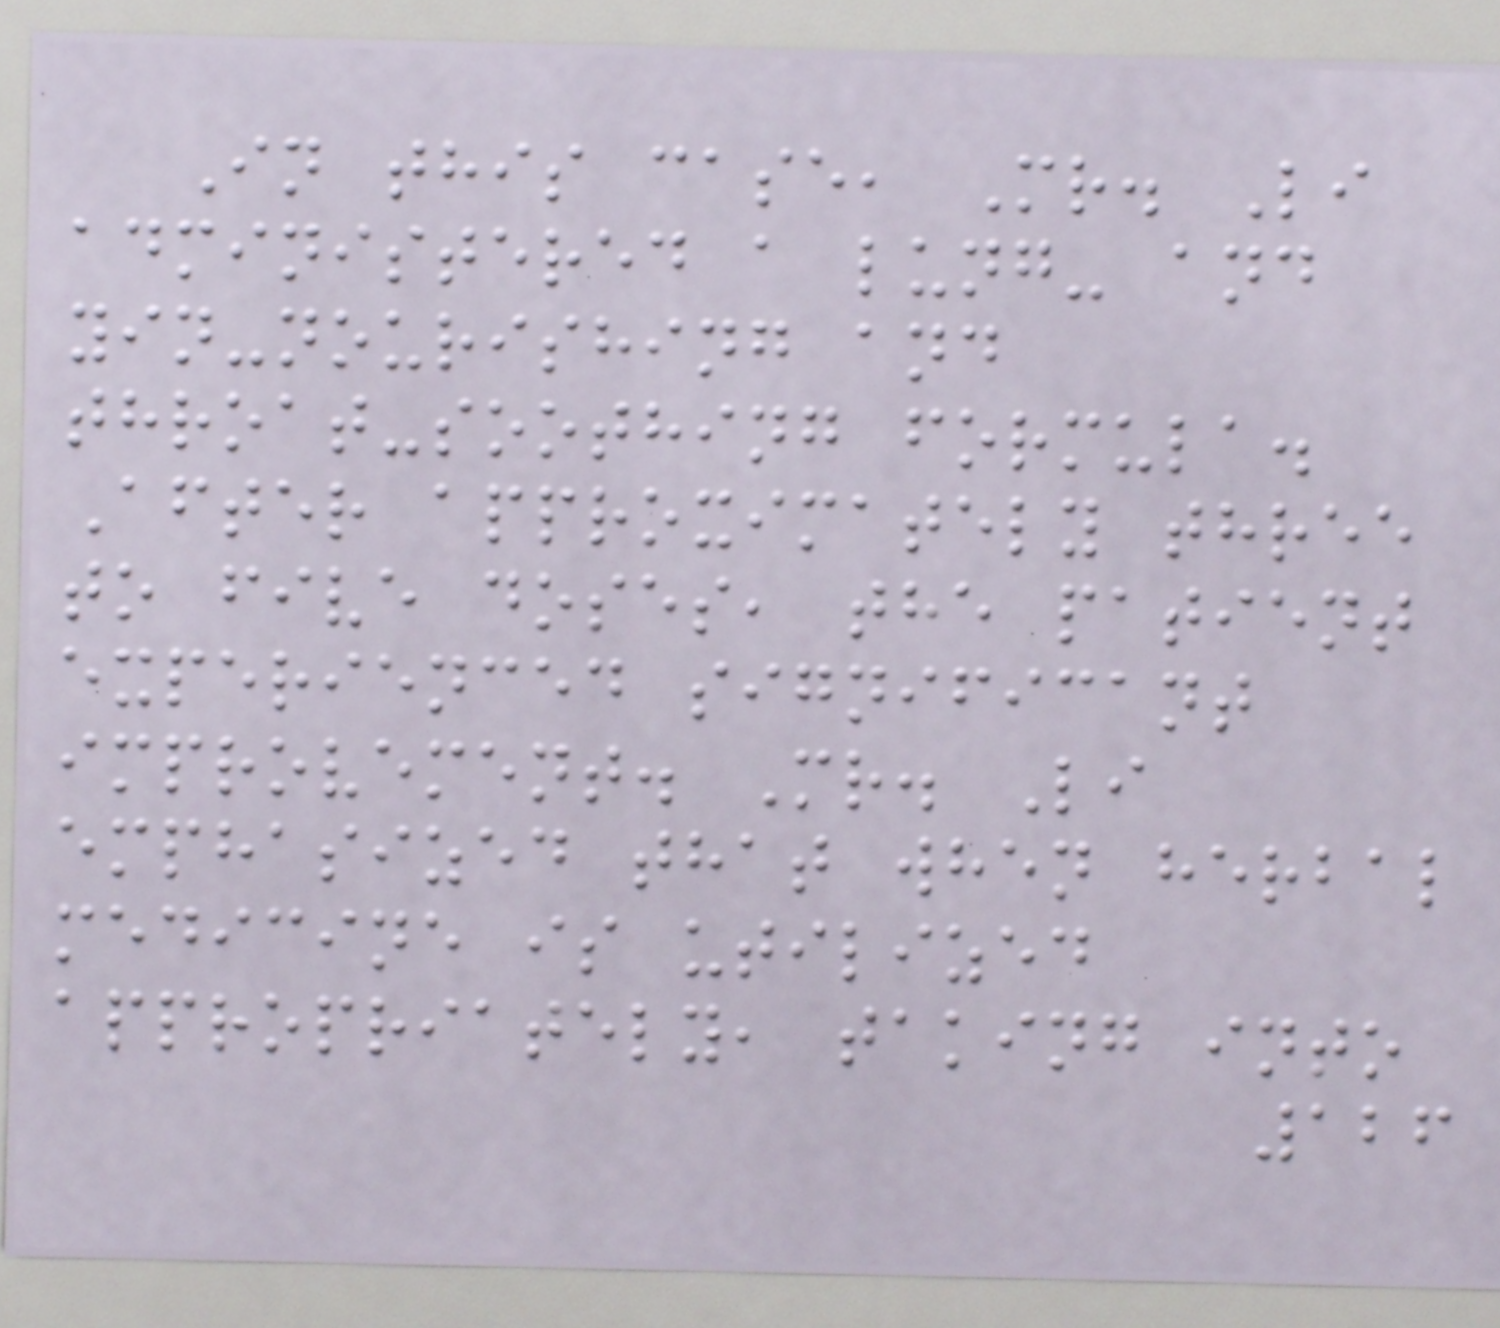In this case, Mr. Li
administered a lung- and
yin-nourishing and
throat-soothing formula.
After approximately three
to five doses, the patient
experienced significant
improvement. Mr. Li
emphasized that when herbal
medicine is utilized
appropriately, taking into
126
